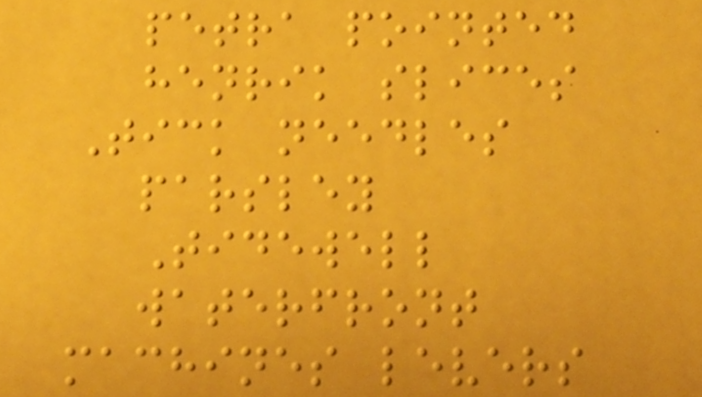petra pointed
henrik slices
Tick needles
parsley
Tidewell
waterfront
machines levers
